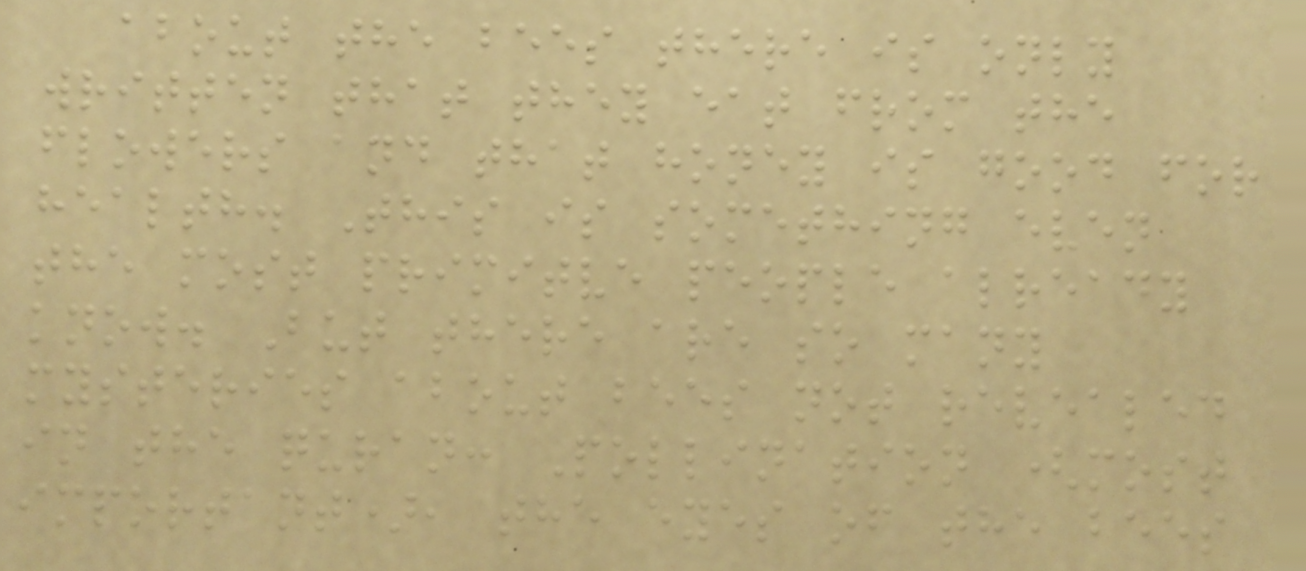about the bees there is only
written that they eat from the
flowers and that honey is good for
health. This is something even
the most primitve people already
know. But there are so many
mysteries about bees not revealed
in the quran: Pollination (most
important), the eyes of the bees
